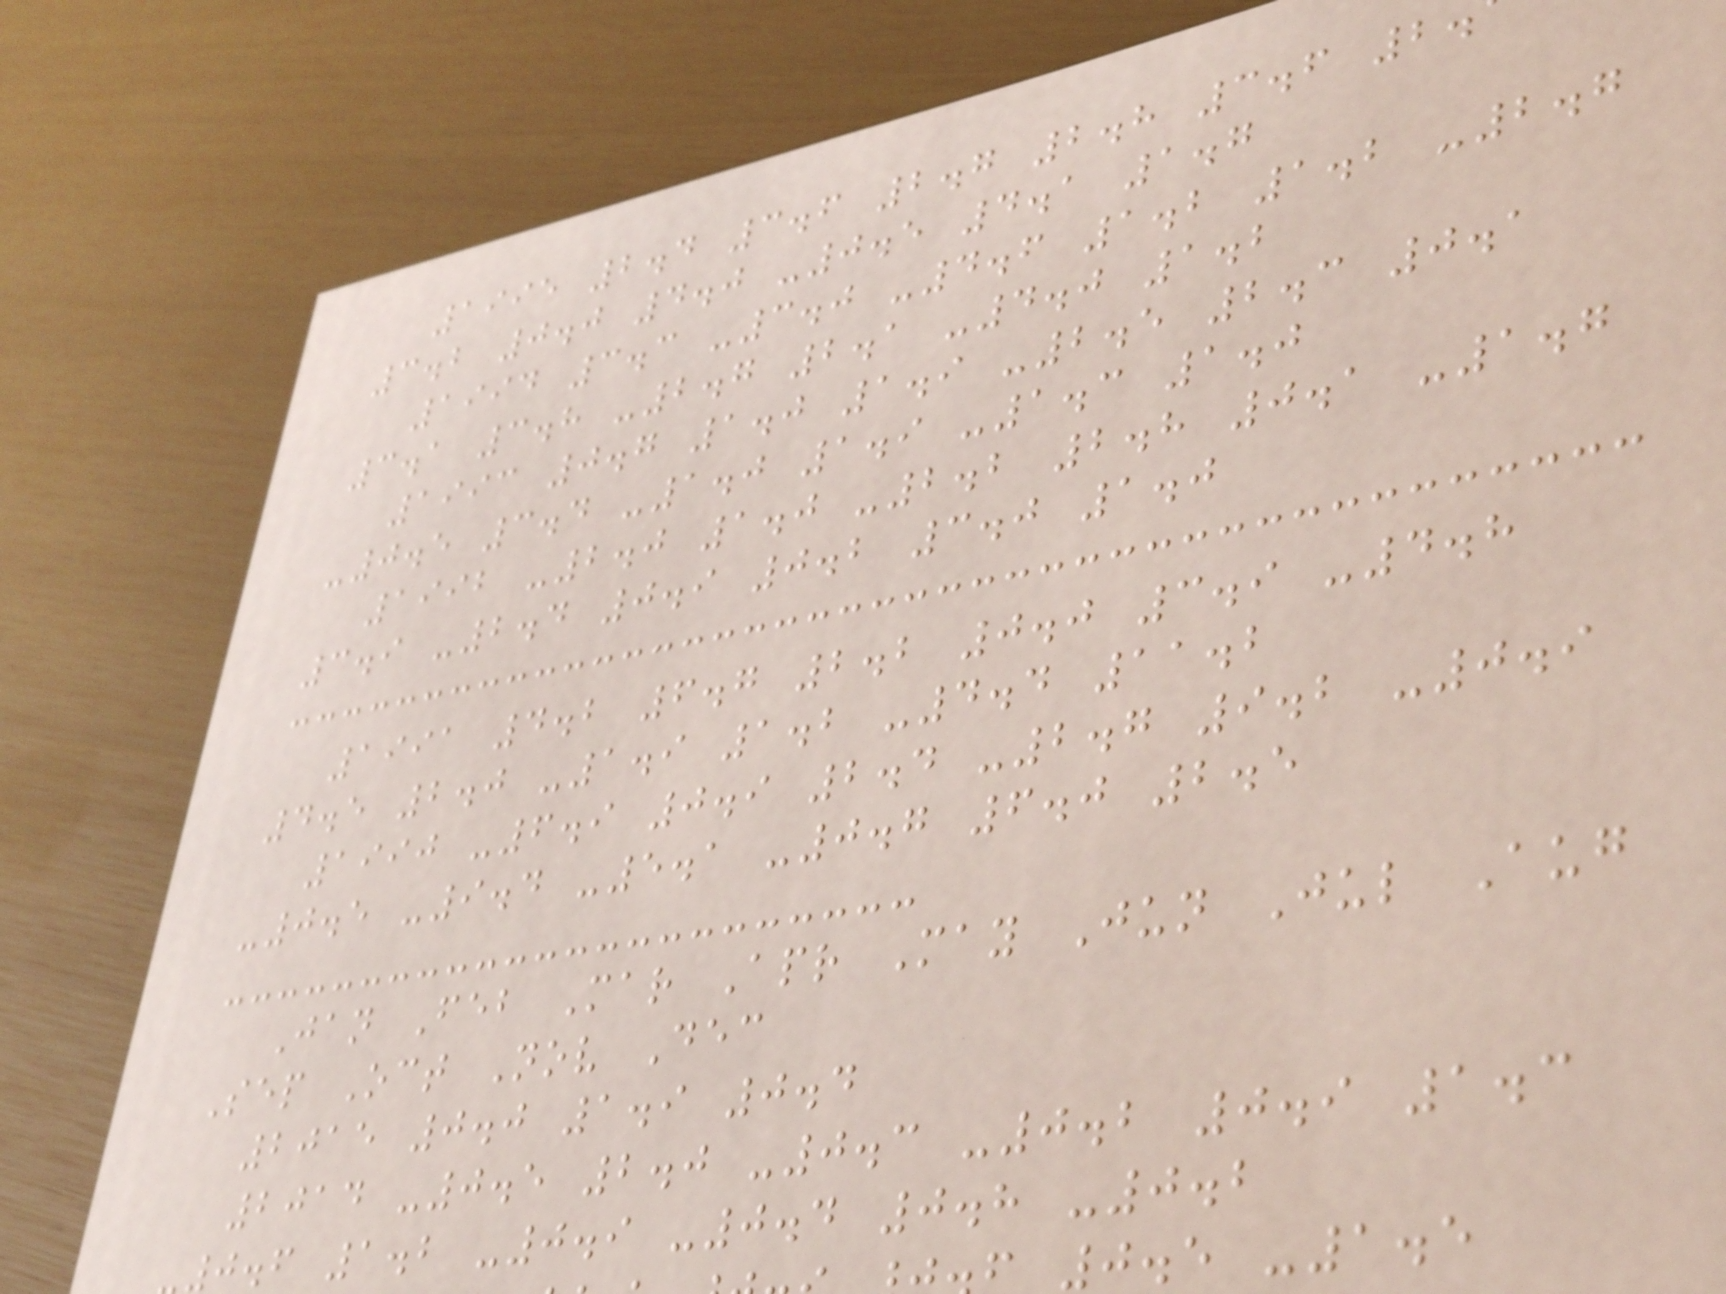1995 2.4 3.6 2.7 2.8 3.6 2.
3.2 0.0 4.0 -0.5 4.1 1.7
1994 3.3 -3.0 -4.6 1.2 1.2 -2.7
3.1 3.8 -2.7 2.1 -4.0 1.2
1993 0.7 1.0 1.9 -2.5 2.3 0.1
-0.5 3.4 -1.0 1.9 -1.3 1.0
1992 -2.0 1.0 -2.2 2.8 0.1 -1.7
3.9 -2.4 0.9 0.2 3.0 1.0
1991 4.2 6.7 2.2 0.0 3.9 -4.8
4.5 2.0 -1.9 1.2 -4.4 11.2
1990 -6.9 0.9 2.4 -2.7 9.2 -0.9
-0.5 -9.4 -5.1 -0.7 6.0 2.5
Jan Feb Mar Apr May Jun Jul Aug
Sep Oct Nov Dec
2015 0.0 1.9 0.4
2014 -0.5 2.0 -0.3 -0.2 0.9 1.3
0.6 1.2 -0.9 -0.4 0.8 -0.2
0.5 -1.5
